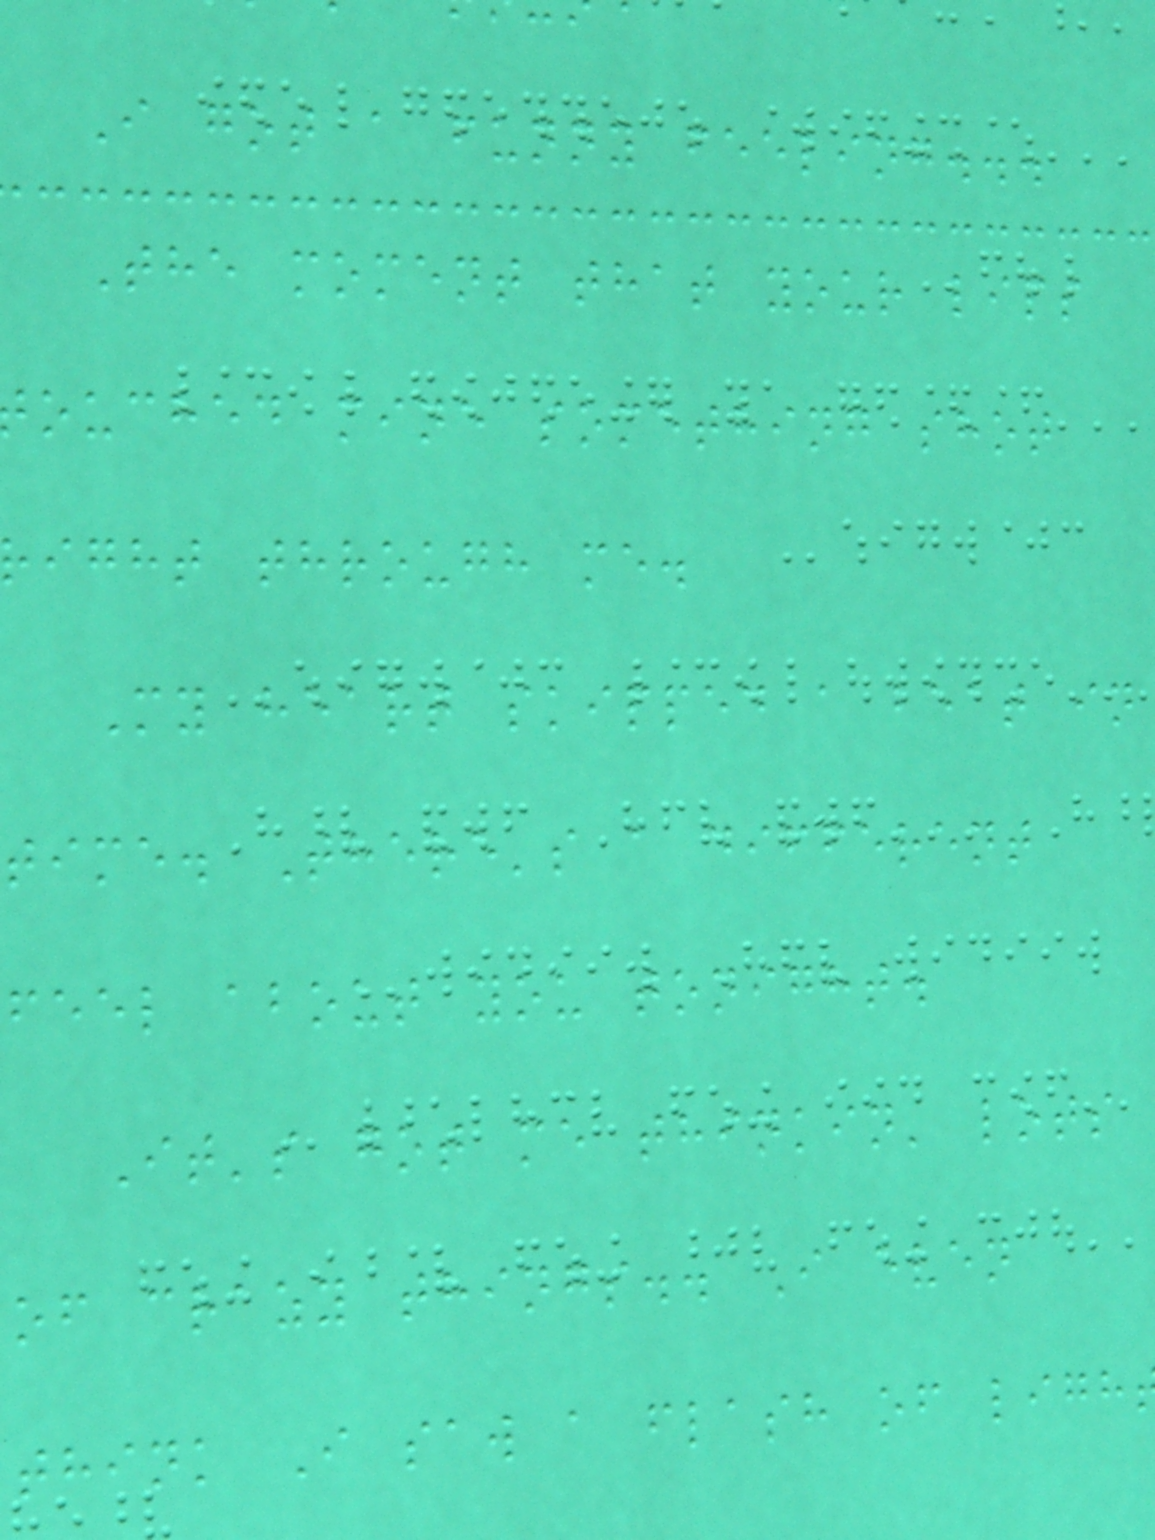I got a funny feeling...
The moment that your lips
ouched mine something shot
ight through me.
My heart skipped a beat in
time. There's a different
feel about you tonight.
It's got me thinkin' lots
of crazy things.. I even
think I saw a flash of ligh
